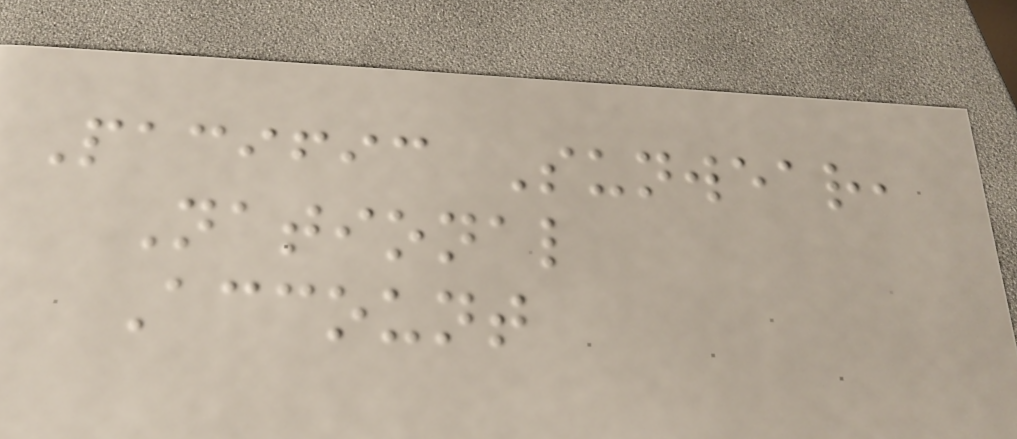Pacific Sunwear,
National
Account
